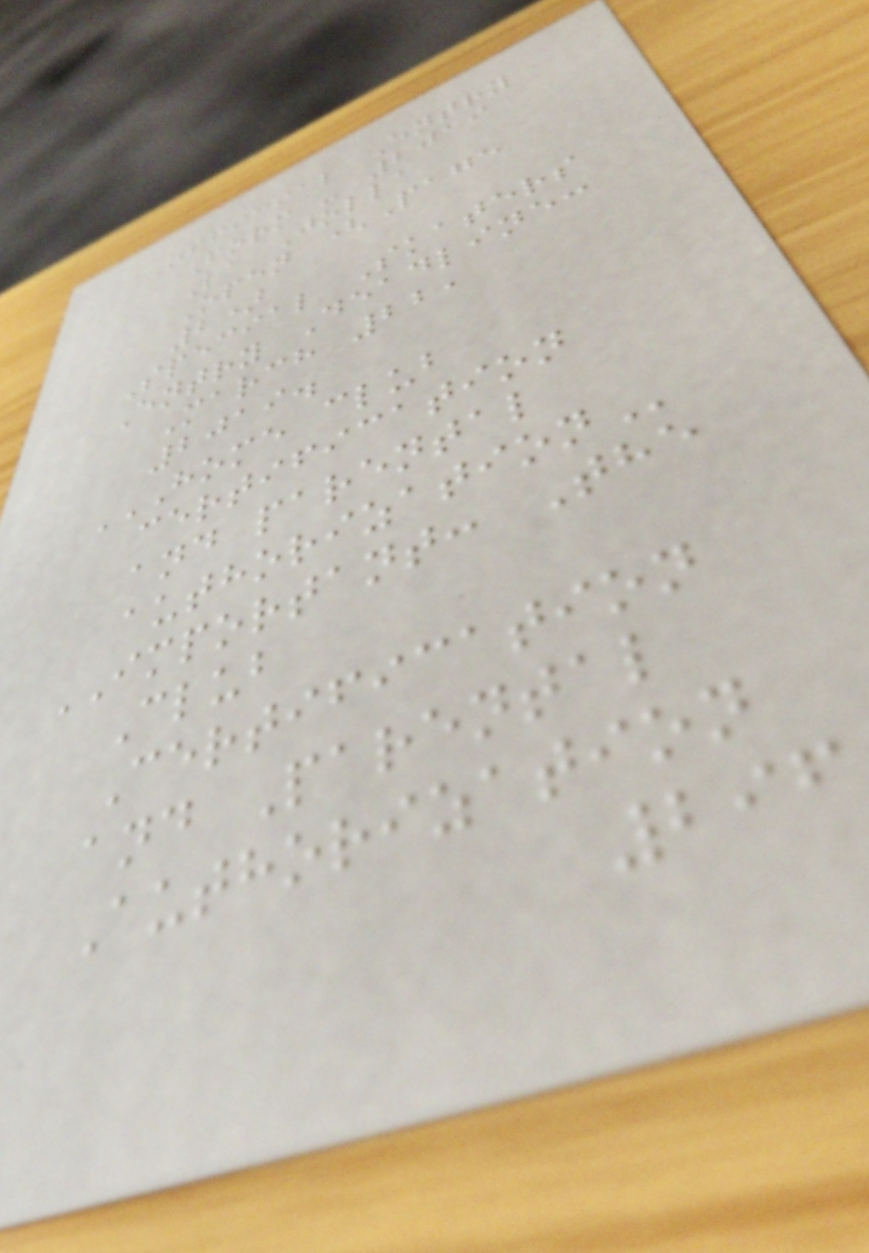Official Entry
Form - 2019
La Jolla
Open (Page
2)
Special Skaters
Entry Deadline:
March 22,
2019.
HOME CLUB
CERTIFICATION
AND PARENTAL
AUTHORIZATION
IMPORTANT: The
Club
Certification
and Parental
Authorization
296
